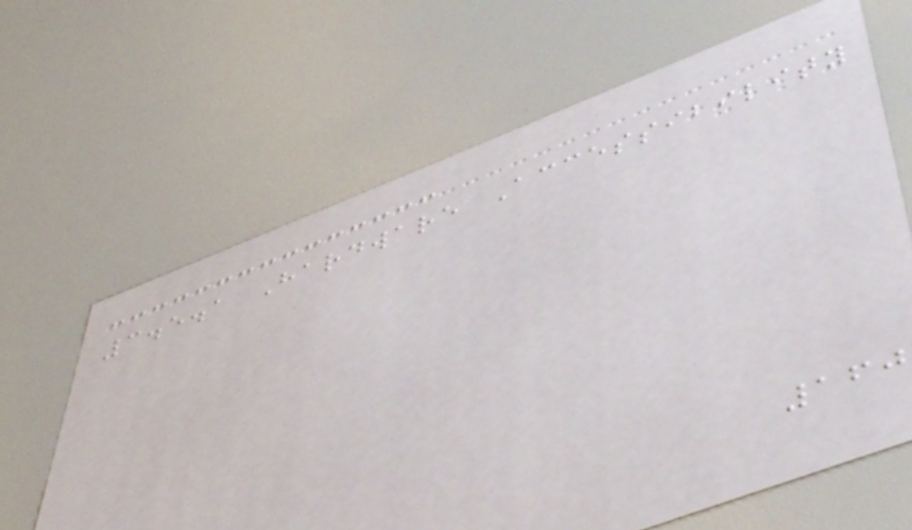3.5.1 Hardware Accessibility
160
